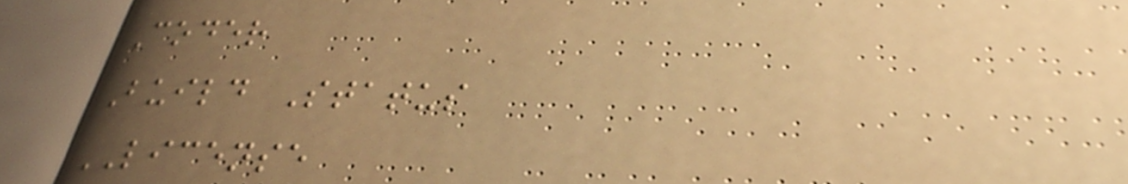Coder
Build Status
LICENSE
